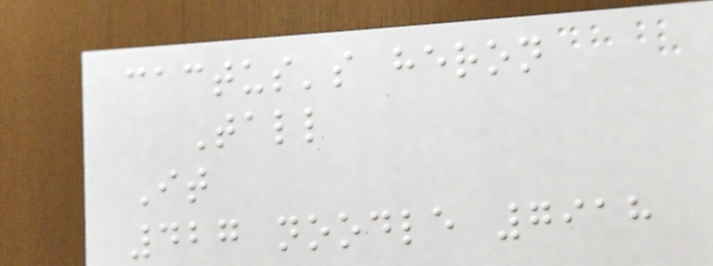cactus's heron
Tall
It
427 noodle 7918
